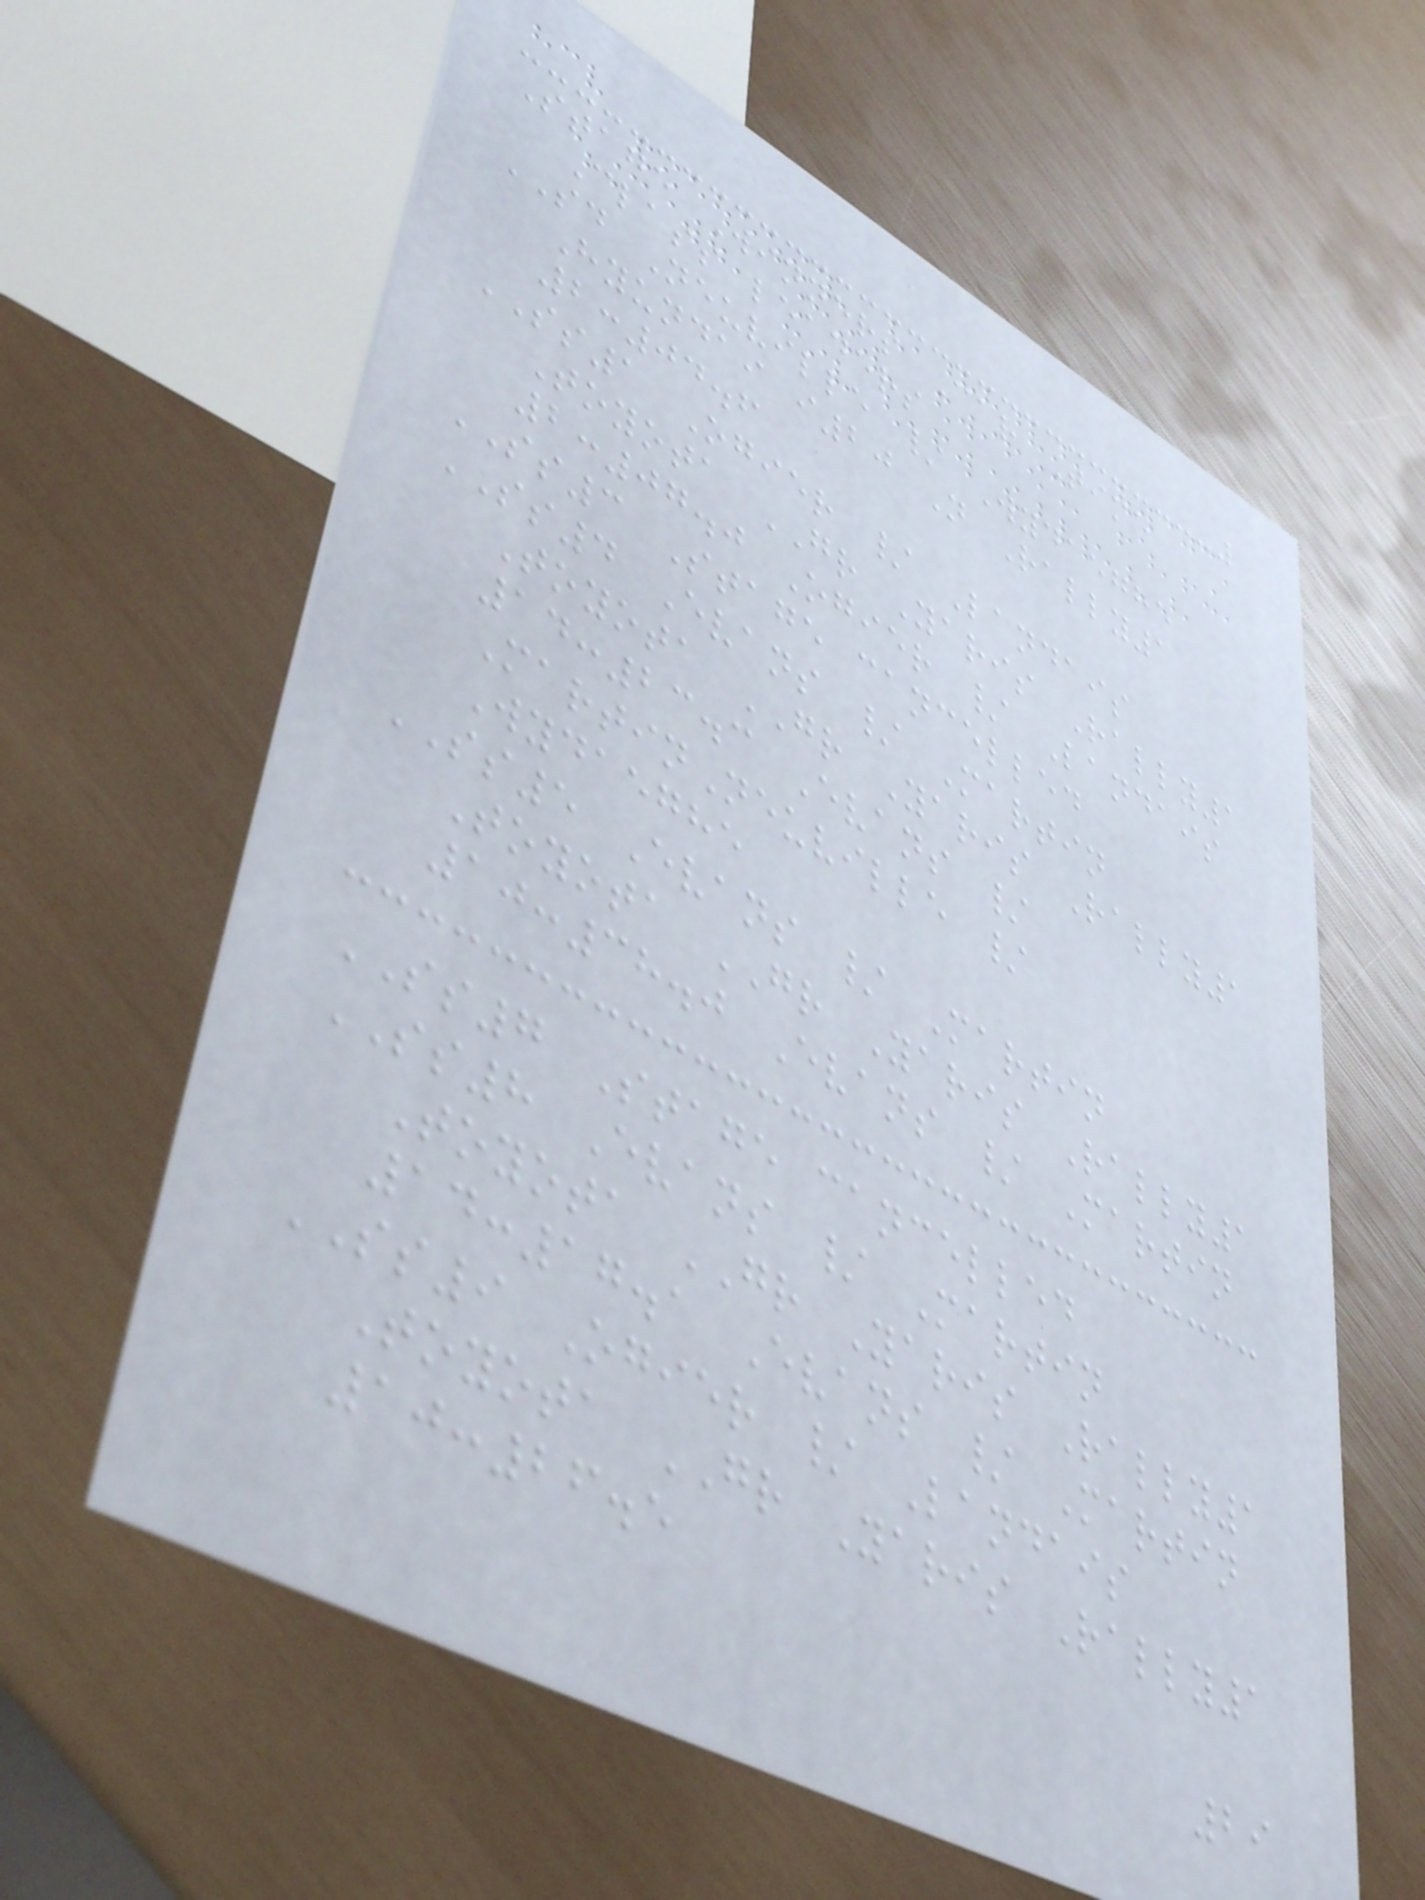Stage Winners Car Time
Class leaders
SD Neuville / Wydaeghe
Hyundai i20 N Rally1
2:04.6
SS1 Ogier / Landais
Toyota GR Yaris Rally1
2:07.0 Ogier / Landais
SS3 Stage cancelled
SS4 Evans / Martin
Toyota GR Yaris Rally1
14:23.3 Evans /
MartinNeuville /
Wydaeghe
SS5 Evans / Martin
Toyota GR Yaris Rally1
10:38.0 Evans / Martin
SS7 Stage cancelled
SS8 Evans / Martin
Toyota GR Yaris Rally1
14:17.1 Evans / Martin
SS9 Ogier / Landais
Toyota GR Yaris Rally1
10:26.5
29
